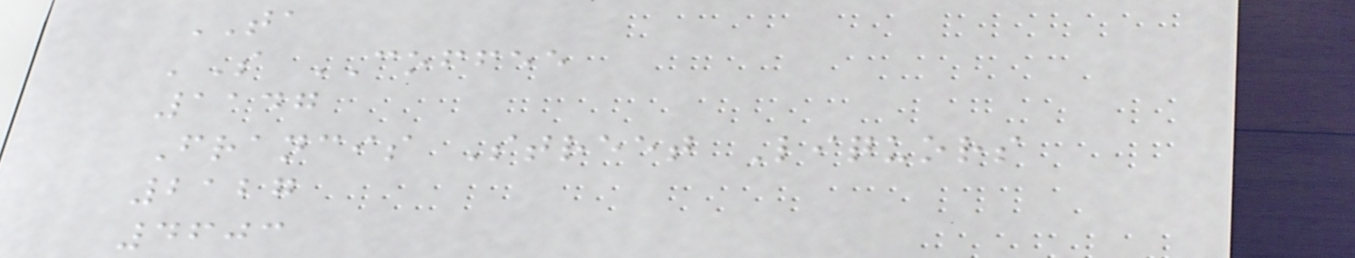TA
'S COFFEE
1147
Francis Street Liquors
2127
4603
